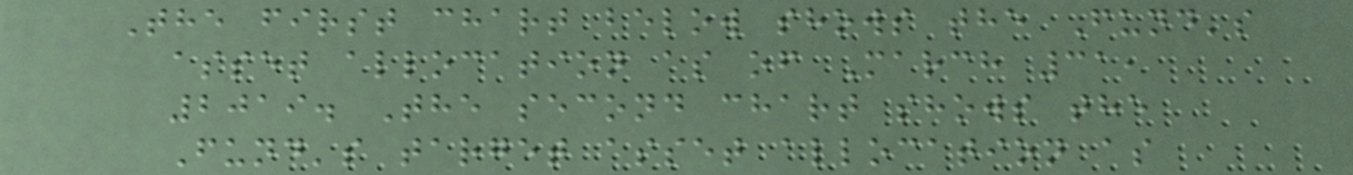The first chart below shows the Fund's
asset allocation as of March 31,
2019. The second chart shows the
Fund's target asset allocation as
